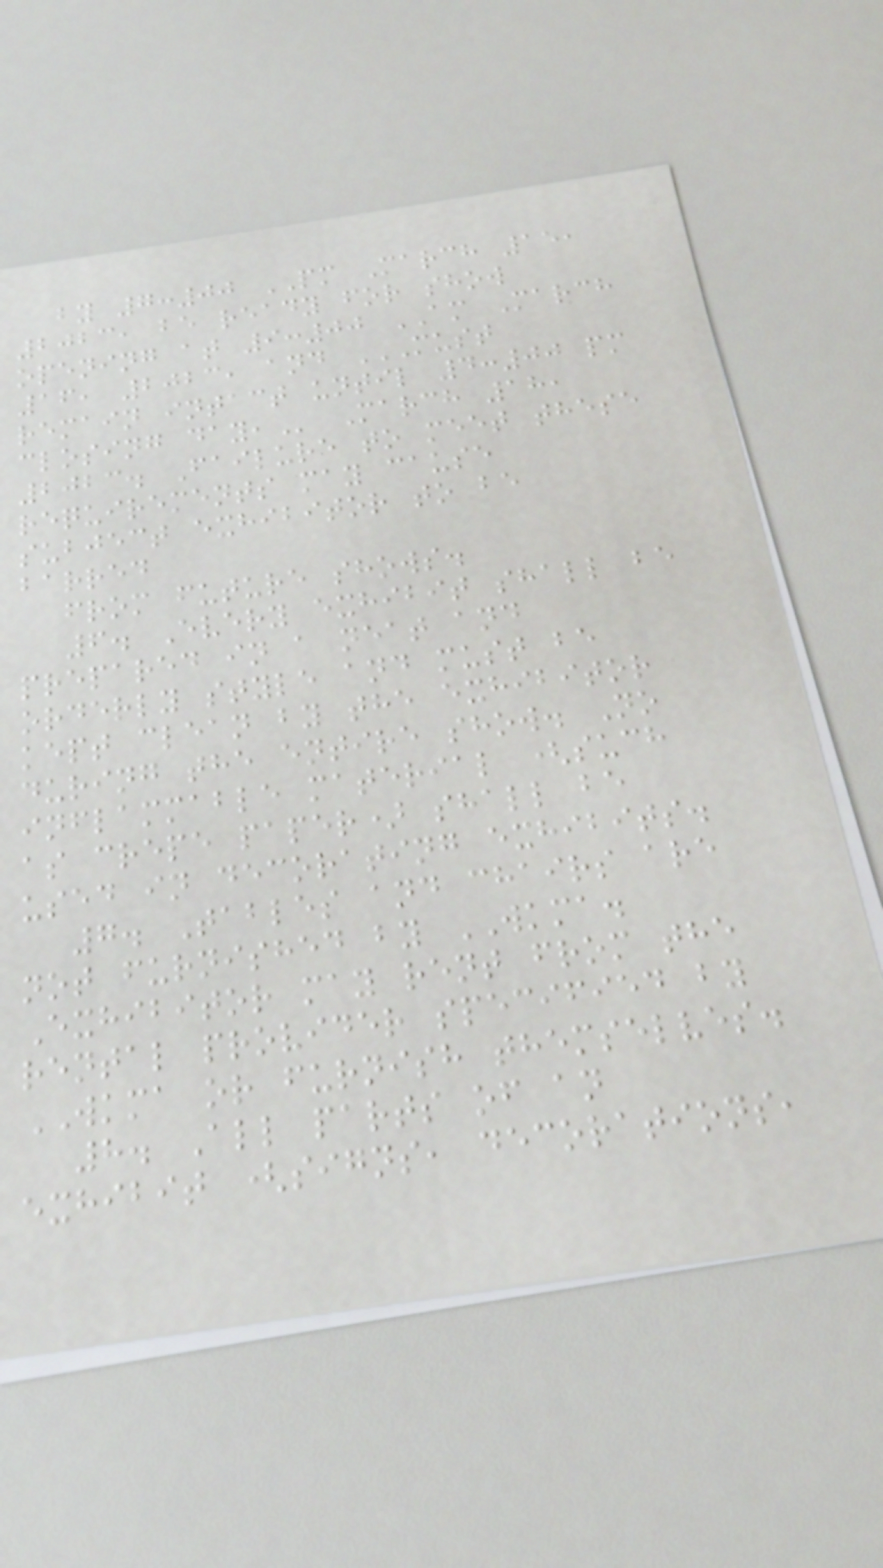by 7:00 PM March 15,
2023, be ready for show
opening at 9:00 AM March
16, 2023, and MUST
REMAIN INTACT UNTIL 4:00 PM
CLOSING DAY, March 18,
2023. Failure to meet these
requirements may cause
subject exhibitor to be
barred
from future shows.
6. Every exhibit shall be
prepared in a neat and
orderly style and must be
kept clean by the exhibitor
during the entire show. No
inflammable material (such
as crepe paper) shall be
used in decorating exhibits.
7. Tables and chairs are
not furnished by WKMA.
Exhibitor may rent from the
rental provider specified by
WKMA or furnish themselves.
8. All parts of an
exhibit (signs, decorations,
